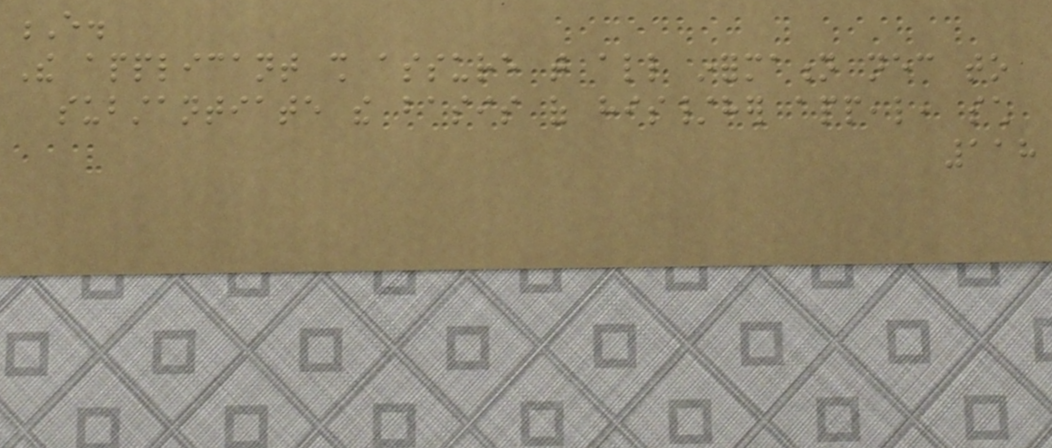E.
The applicant shall assure that all information necessary to
substantiate the basis of his/her appeal, such
118
